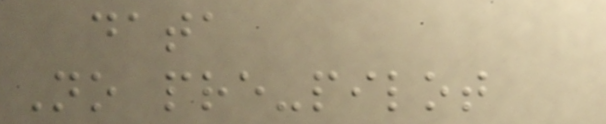data
No pre-pilot
